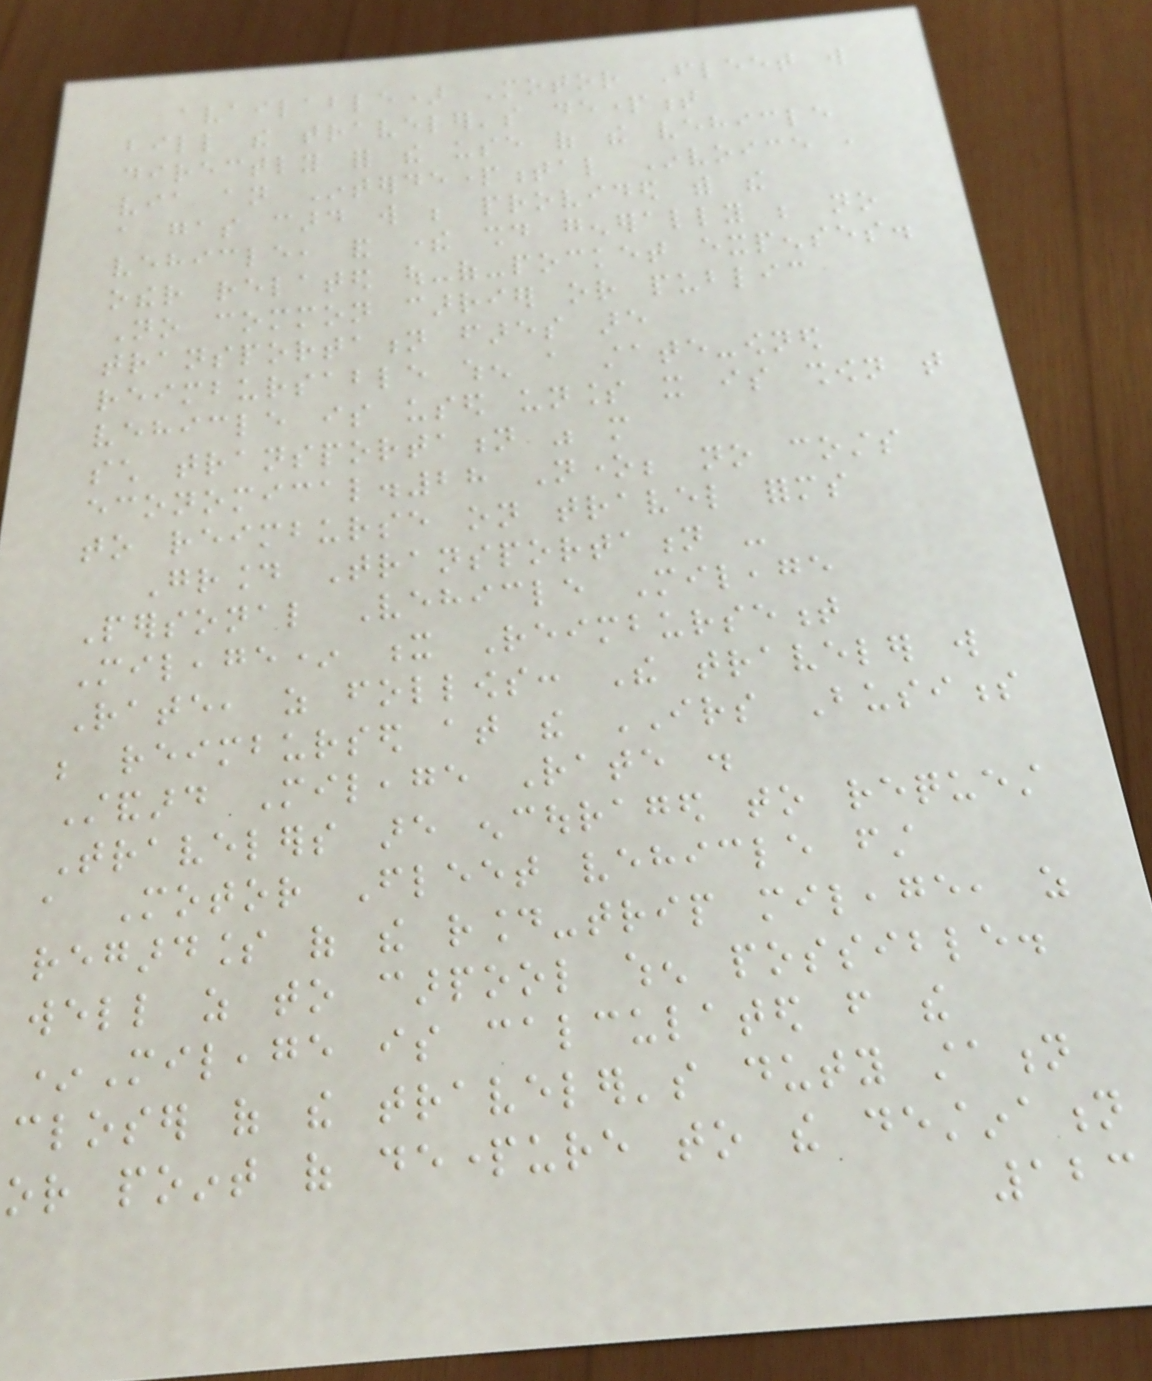available) Motor Fleet will
bill the traveler's department
directly for the use of the vehicle
via an Interdepartmental Invoice ,
a gas card will be provided with the
vehicle, and there should generally be no
other related out-of-pocket expenses.
No common carrier or public
transportation fares are
reimbursable when a state-owned
vehicle is used unless it is shown that
such transportation was more
economical.28 None; no costs
to reimburse on travel forms
Ground Transportation -
Personal Vehicle Mileage
Mileage* x Reimbursement
Rate, as follows: The traveler will
be reimbursed at the IRS Business
Standard Mileage Rate .
Travelers are encouraged to request
a Motor Fleet vehicle first
regardless of the round-trip mileage, as
well as to carpool when possible.
*Mileage is calculated from the
closer of the traveler's duty station
or point of departure to the destination
123
